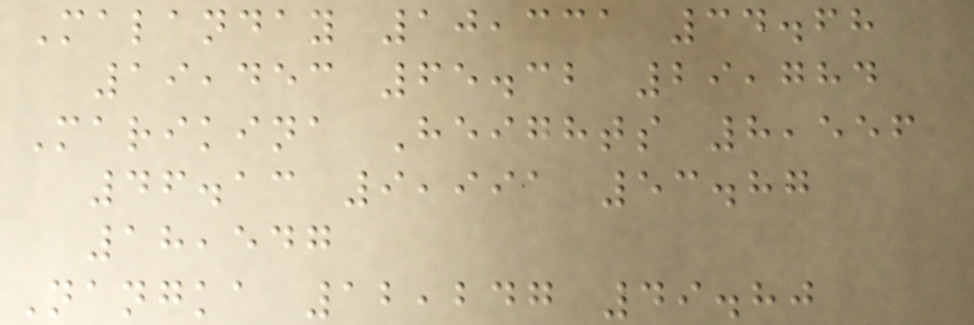Malanday 10,331 34.68
19,453 65.32 29,784
Marikina Heights 8,556
46.13 9,991 53.87
18,547
Nangka 12,247 49.80
